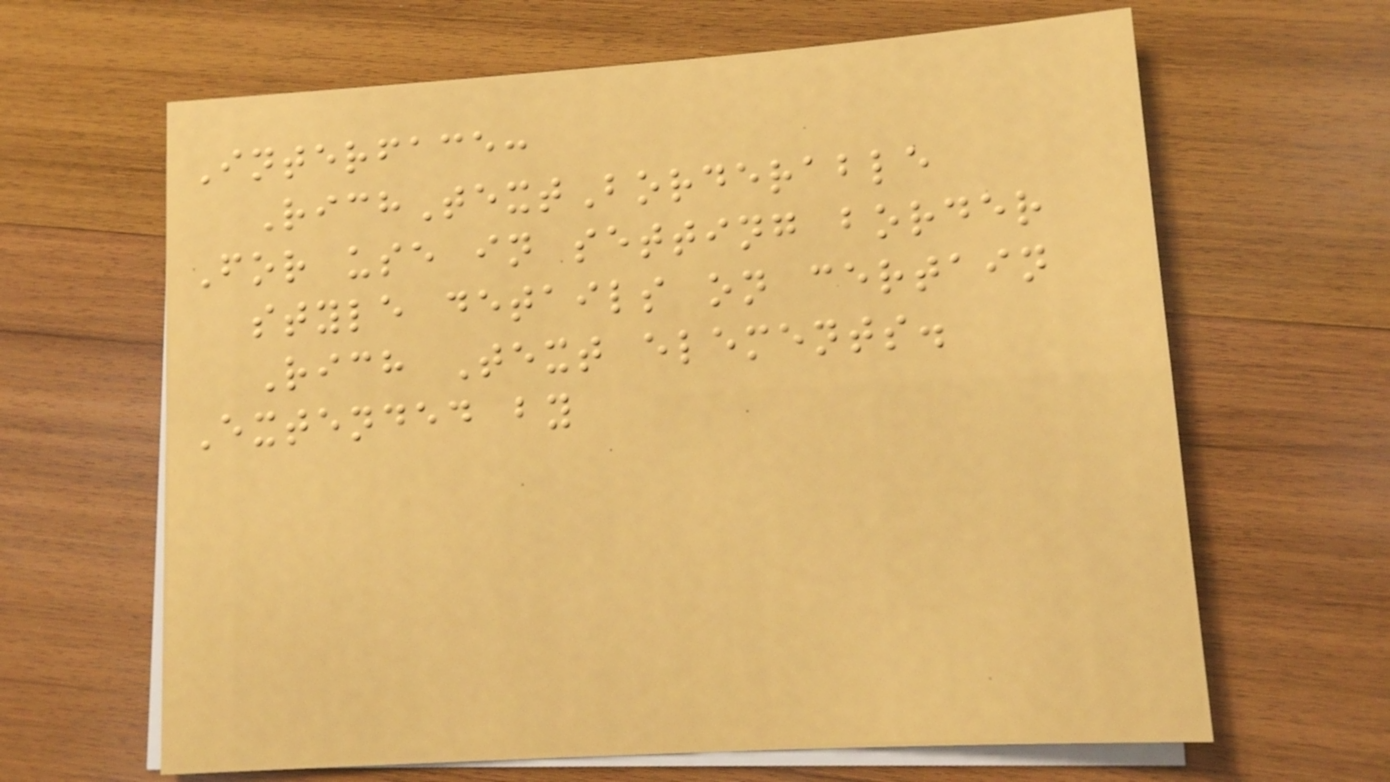Interface:
RichTextBorderable
For use in setting border
style details on certain
Rich Text elements.
Extended by
